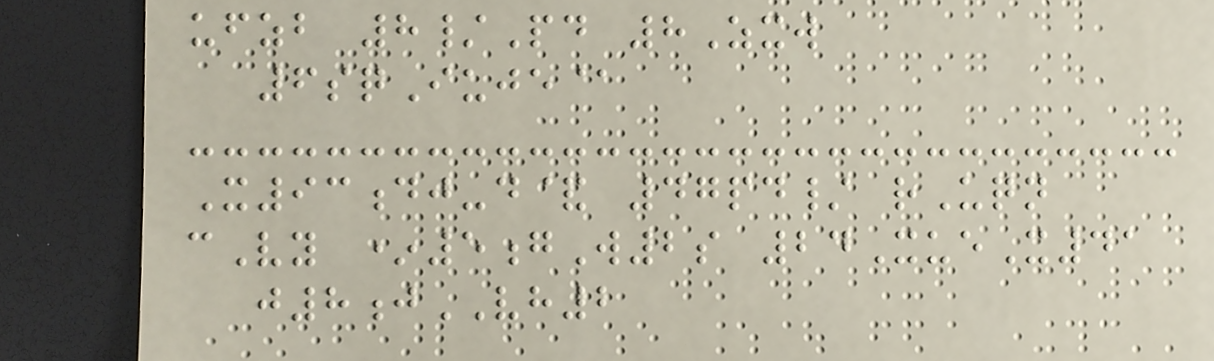ufzb 8/Pd 8Zxw
6sqIuje@
X93dj-d& 47pd/ rUqn
cVy *5gW2s 24XueX41
j8jVH2
